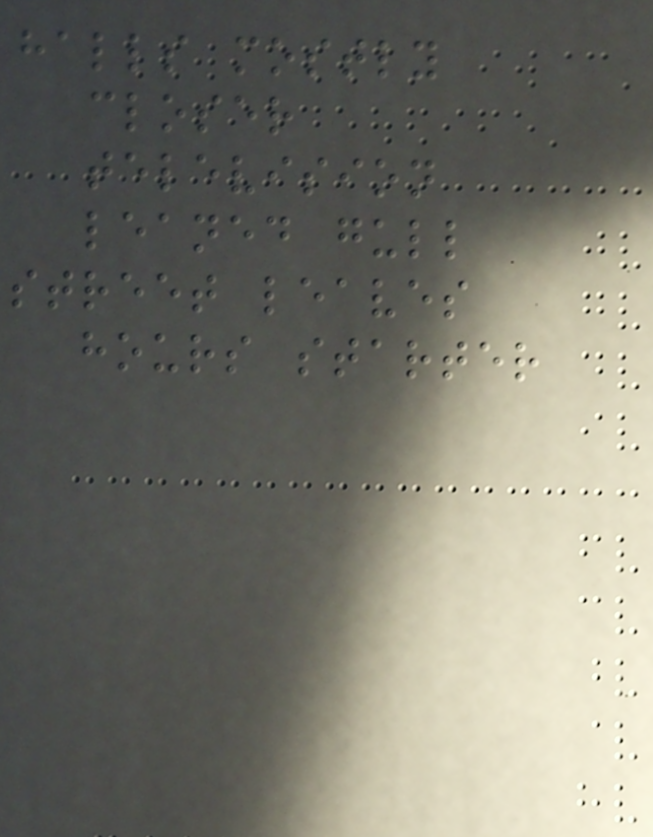halls mostly
closer
television
leaned gull
street leaves
hours starter
